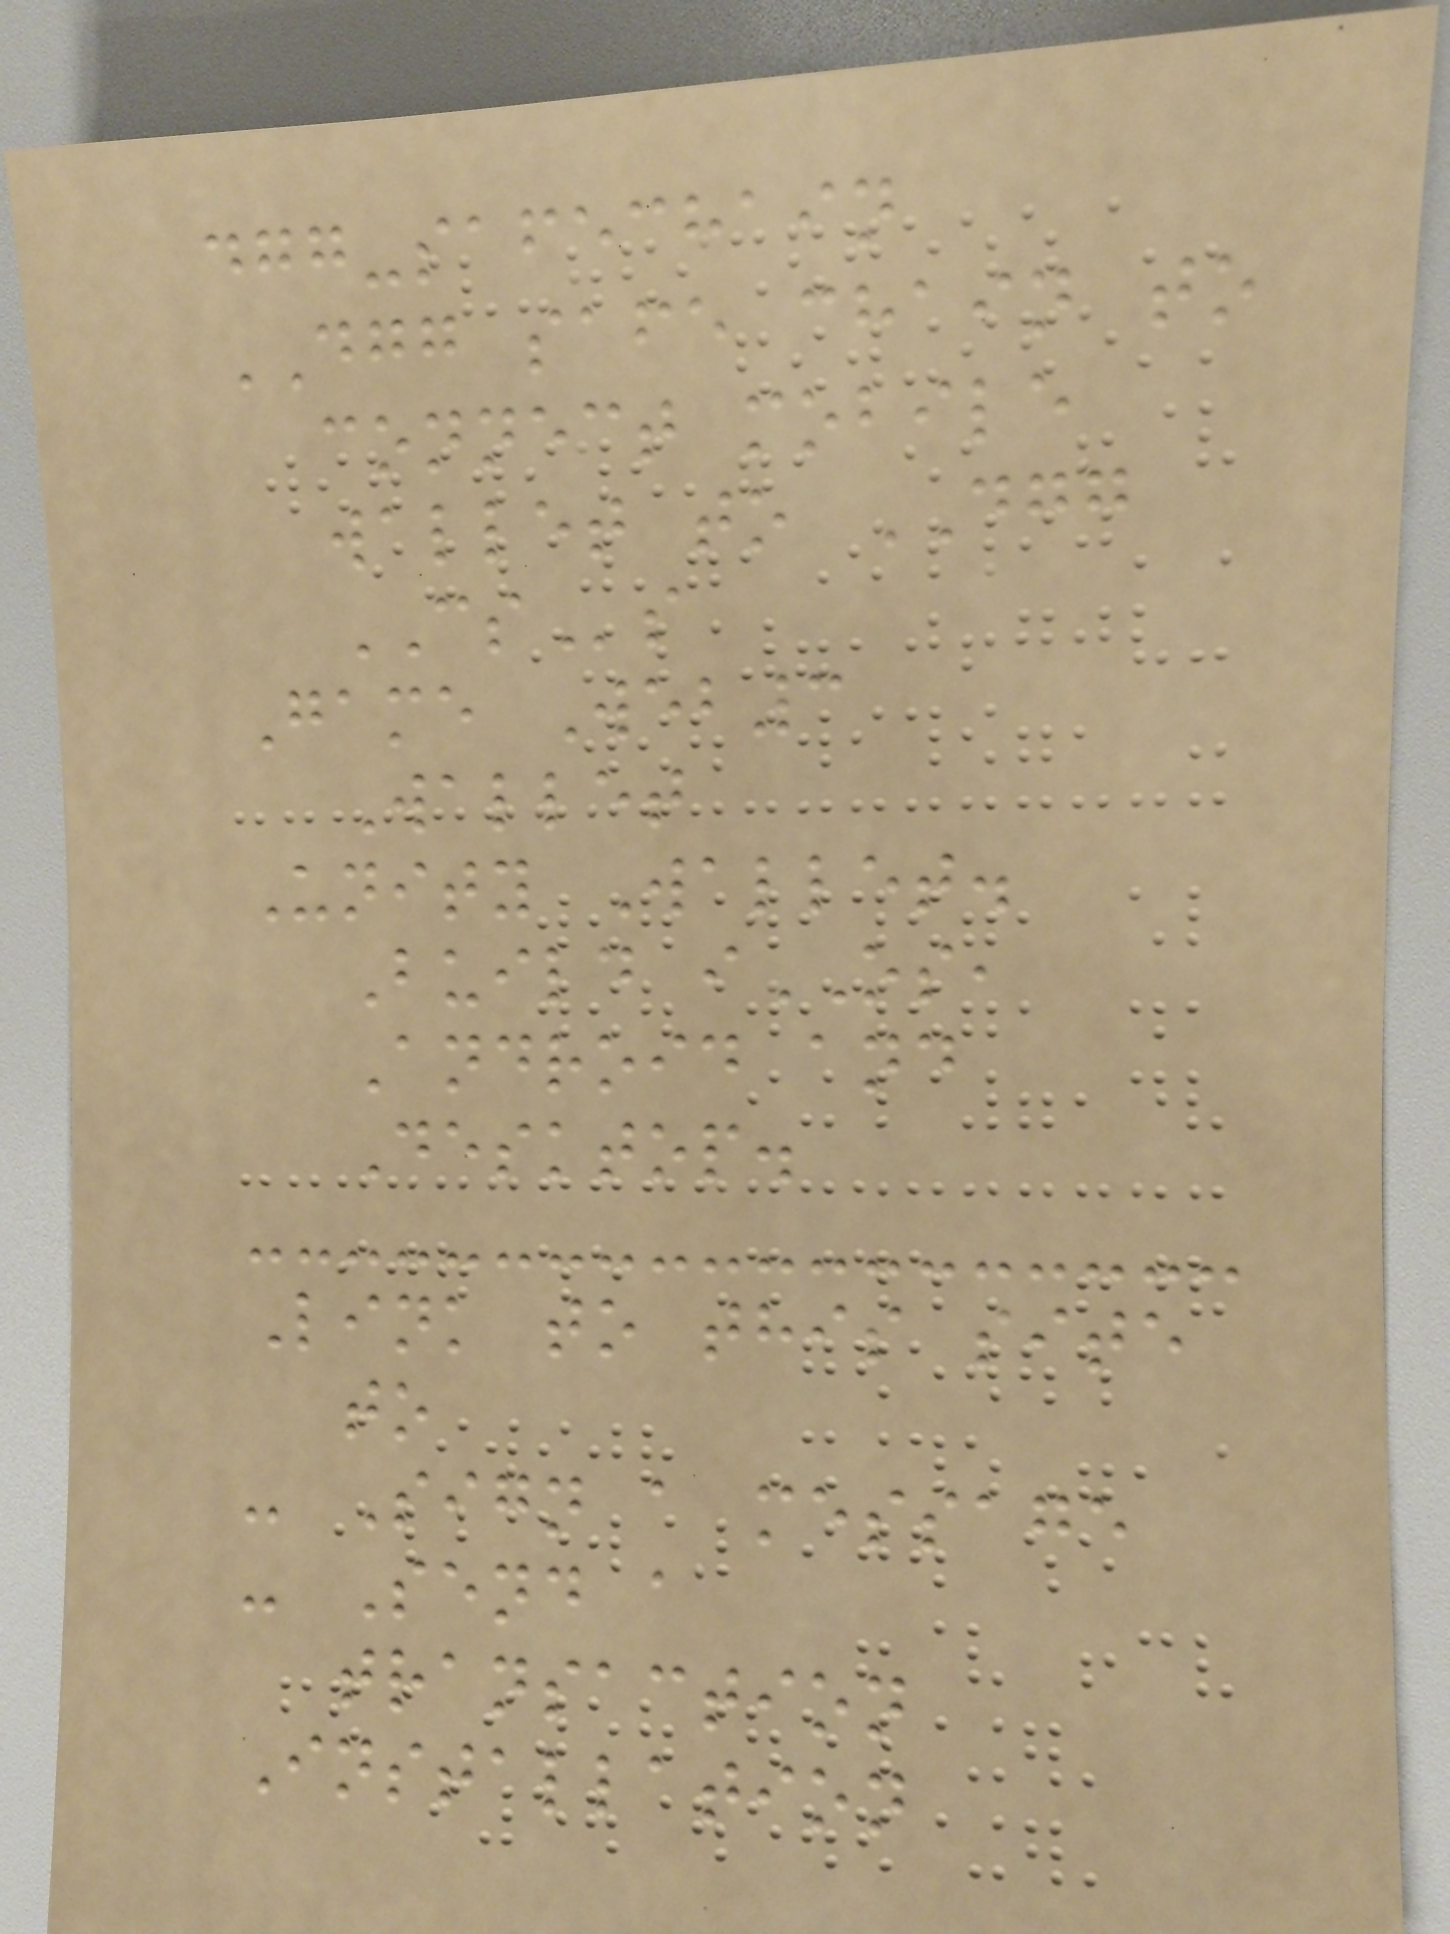dgg-safechain
DGG safe chain to
connect mobile
wallet to DGG
CSs
Game Web3
Wallet
Unity Wallet.
Build iOS,
Android and
Desktop.
Link to this site
to
- Sign a message
- Send a
transaction
Installation
